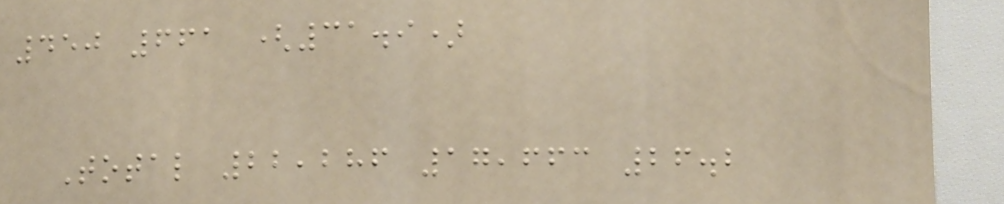450 661 (31.9)
Total 22,286 17,663 26.2
